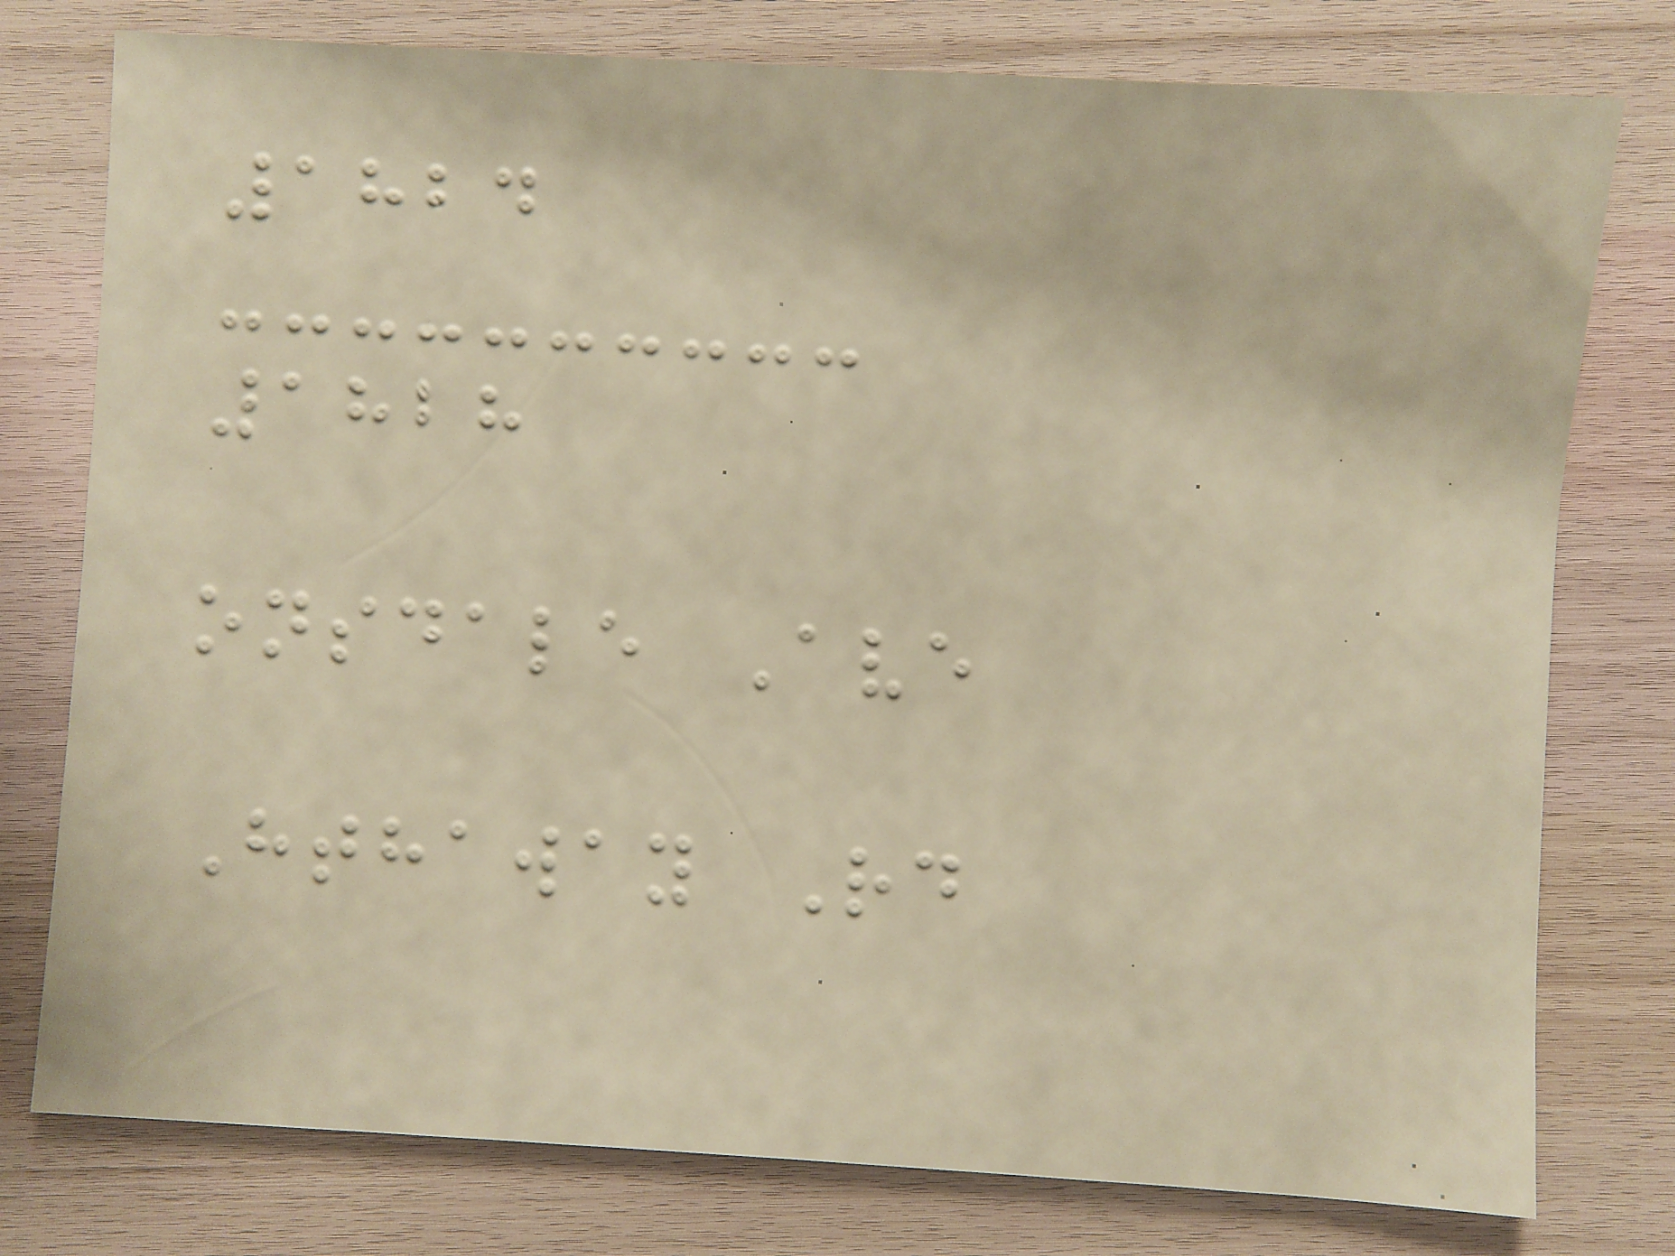1824
1828
onsdale Ave
Hthaway Rd
